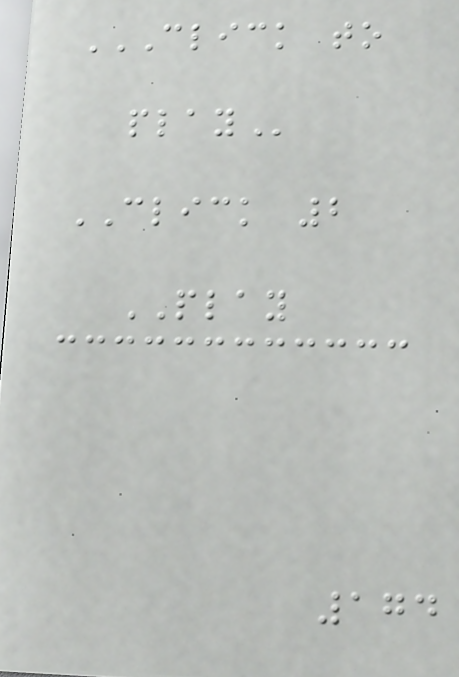CLICK TO
PLAY
CLICK 2
PLAY
174
